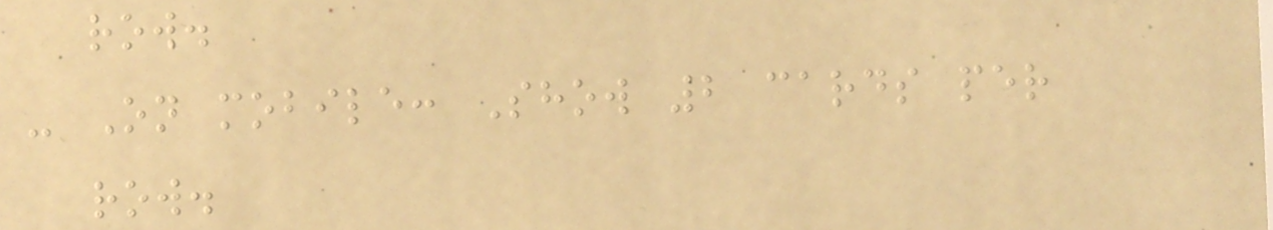row.
- On mobile: Show 2 cards per
row.
